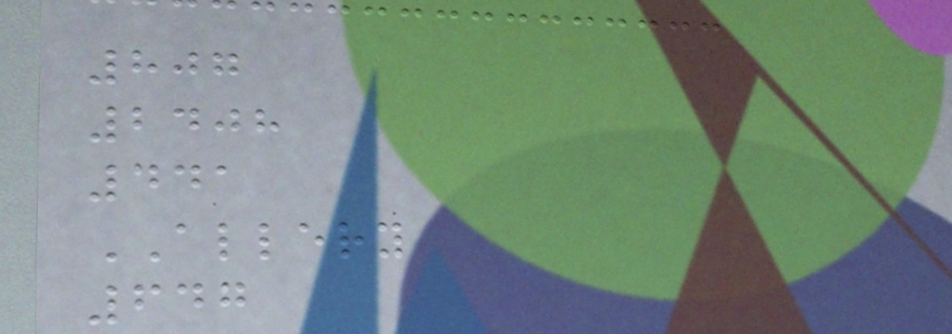807
2408
441
ALLERY
647
